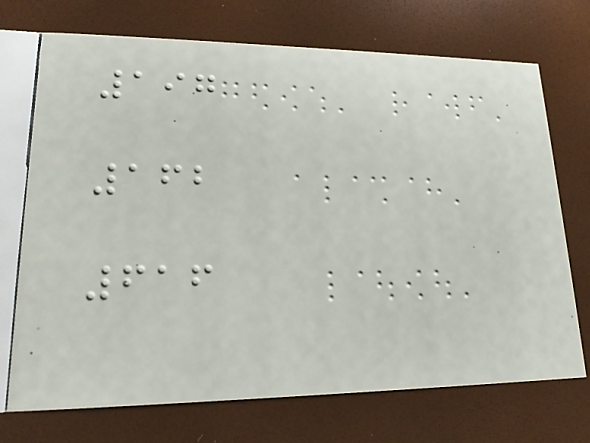197
162
616
